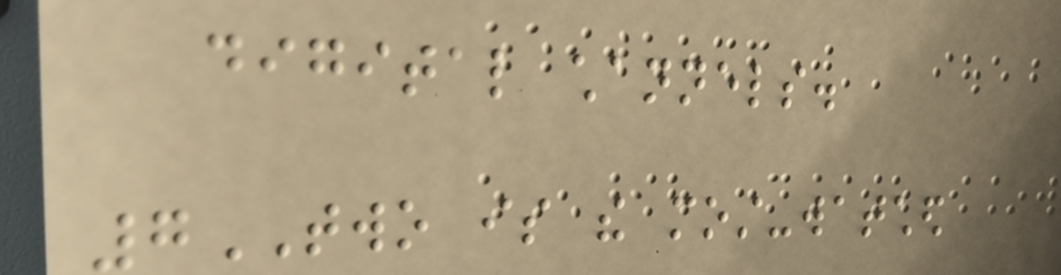digital channels.
7TWO is the most-watched
